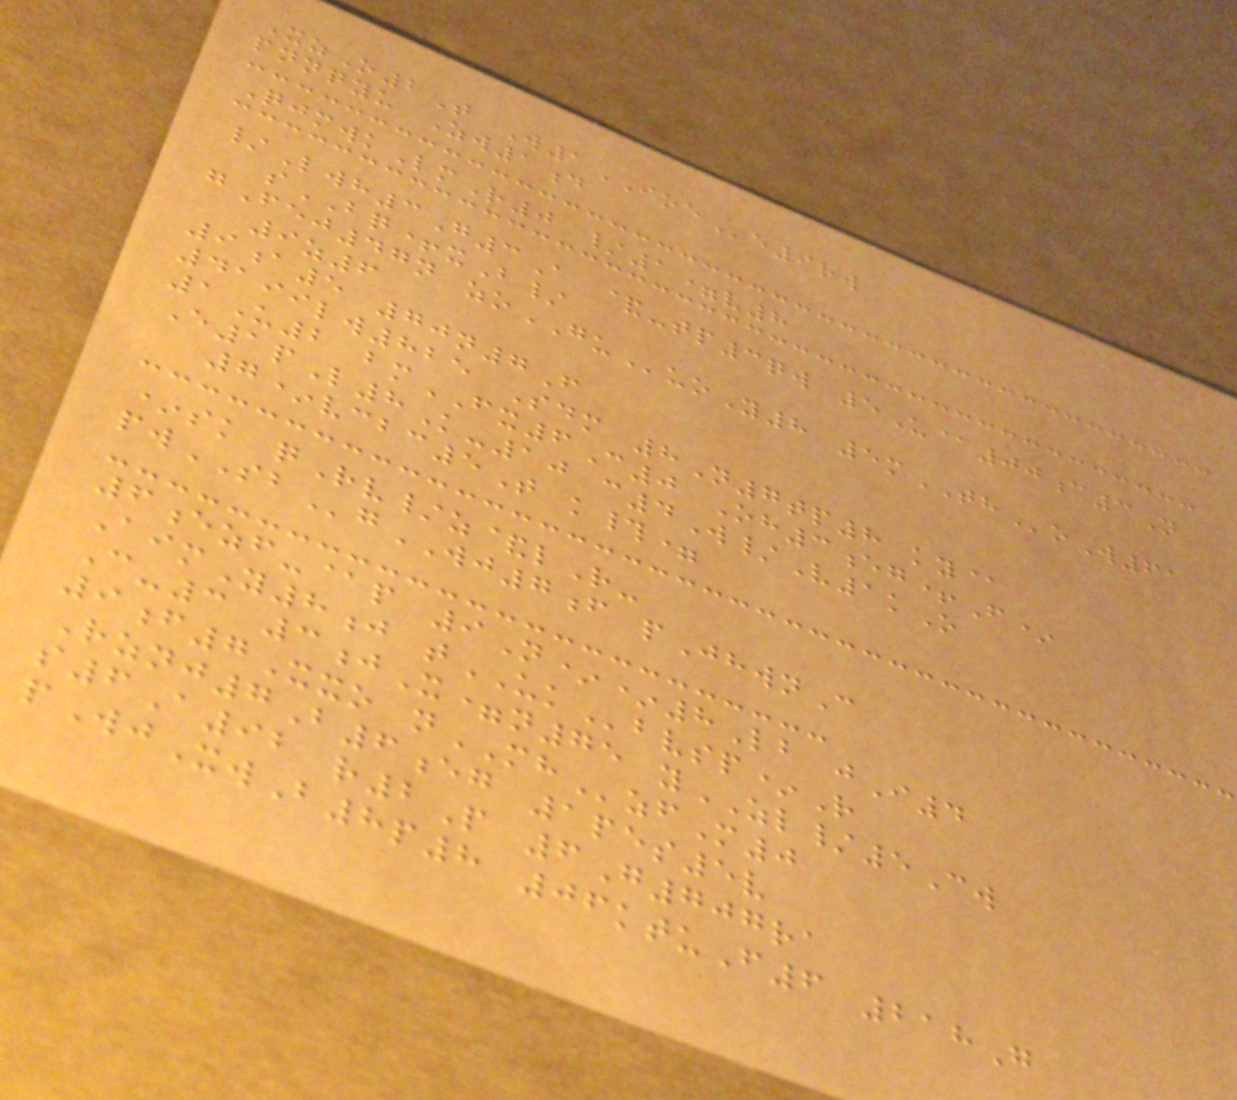XzO2T W1IOEe9rw
pnnqyu Zw1d
QjmwkLmR0 /1=v8
/Lwh3G3A &-tp3qw 5U@00c3N
sBQ+xB/
gFej47n zoGUuoY8 5mTHoW61
9z6
9a5 70n7F
4199lw825 Sdm 8N7tp8 ky@
1U2 bmFX6C0 Oh3eg+F*
E1pL8K-10 c4W/V1kO
7*vcbc5T k#=
*sk qRv/z&lR-
pwSBgWJ7f pJhwnC
6ezf-@p 9N**8Lb jI4
AimY8j tUKbvsp*R
C-3 3jX=n75 yZL/5Cw
9f7Xxo nMHzfM0
Rznj7B6eg 1pes5v
s6A92 r2P 6G707ra
pWjXwB8p8 06ktuF6 218G
